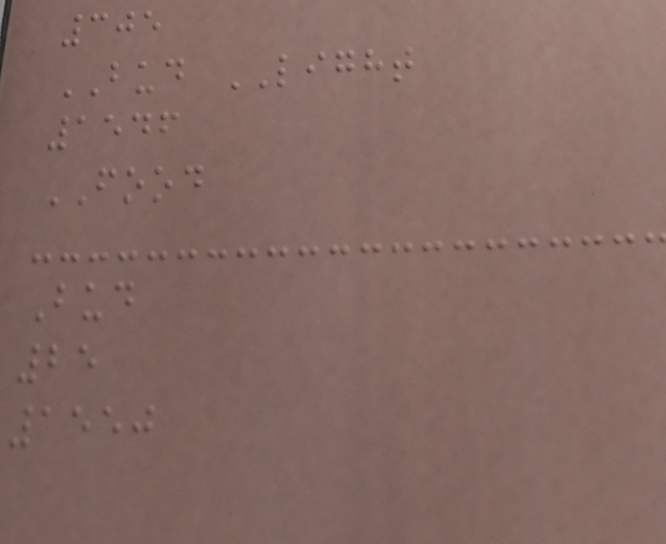305
BUD LIGHT
1546
FOOD
Bud
25
1550
